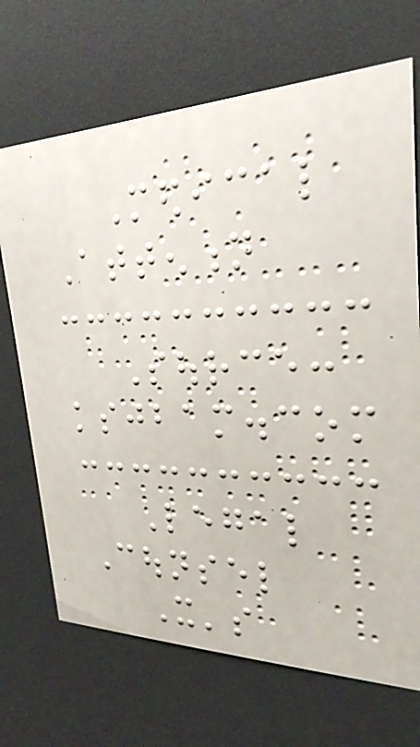Medical
Attention
Source:
ksjbam.com
Legal
Counsel
It's
